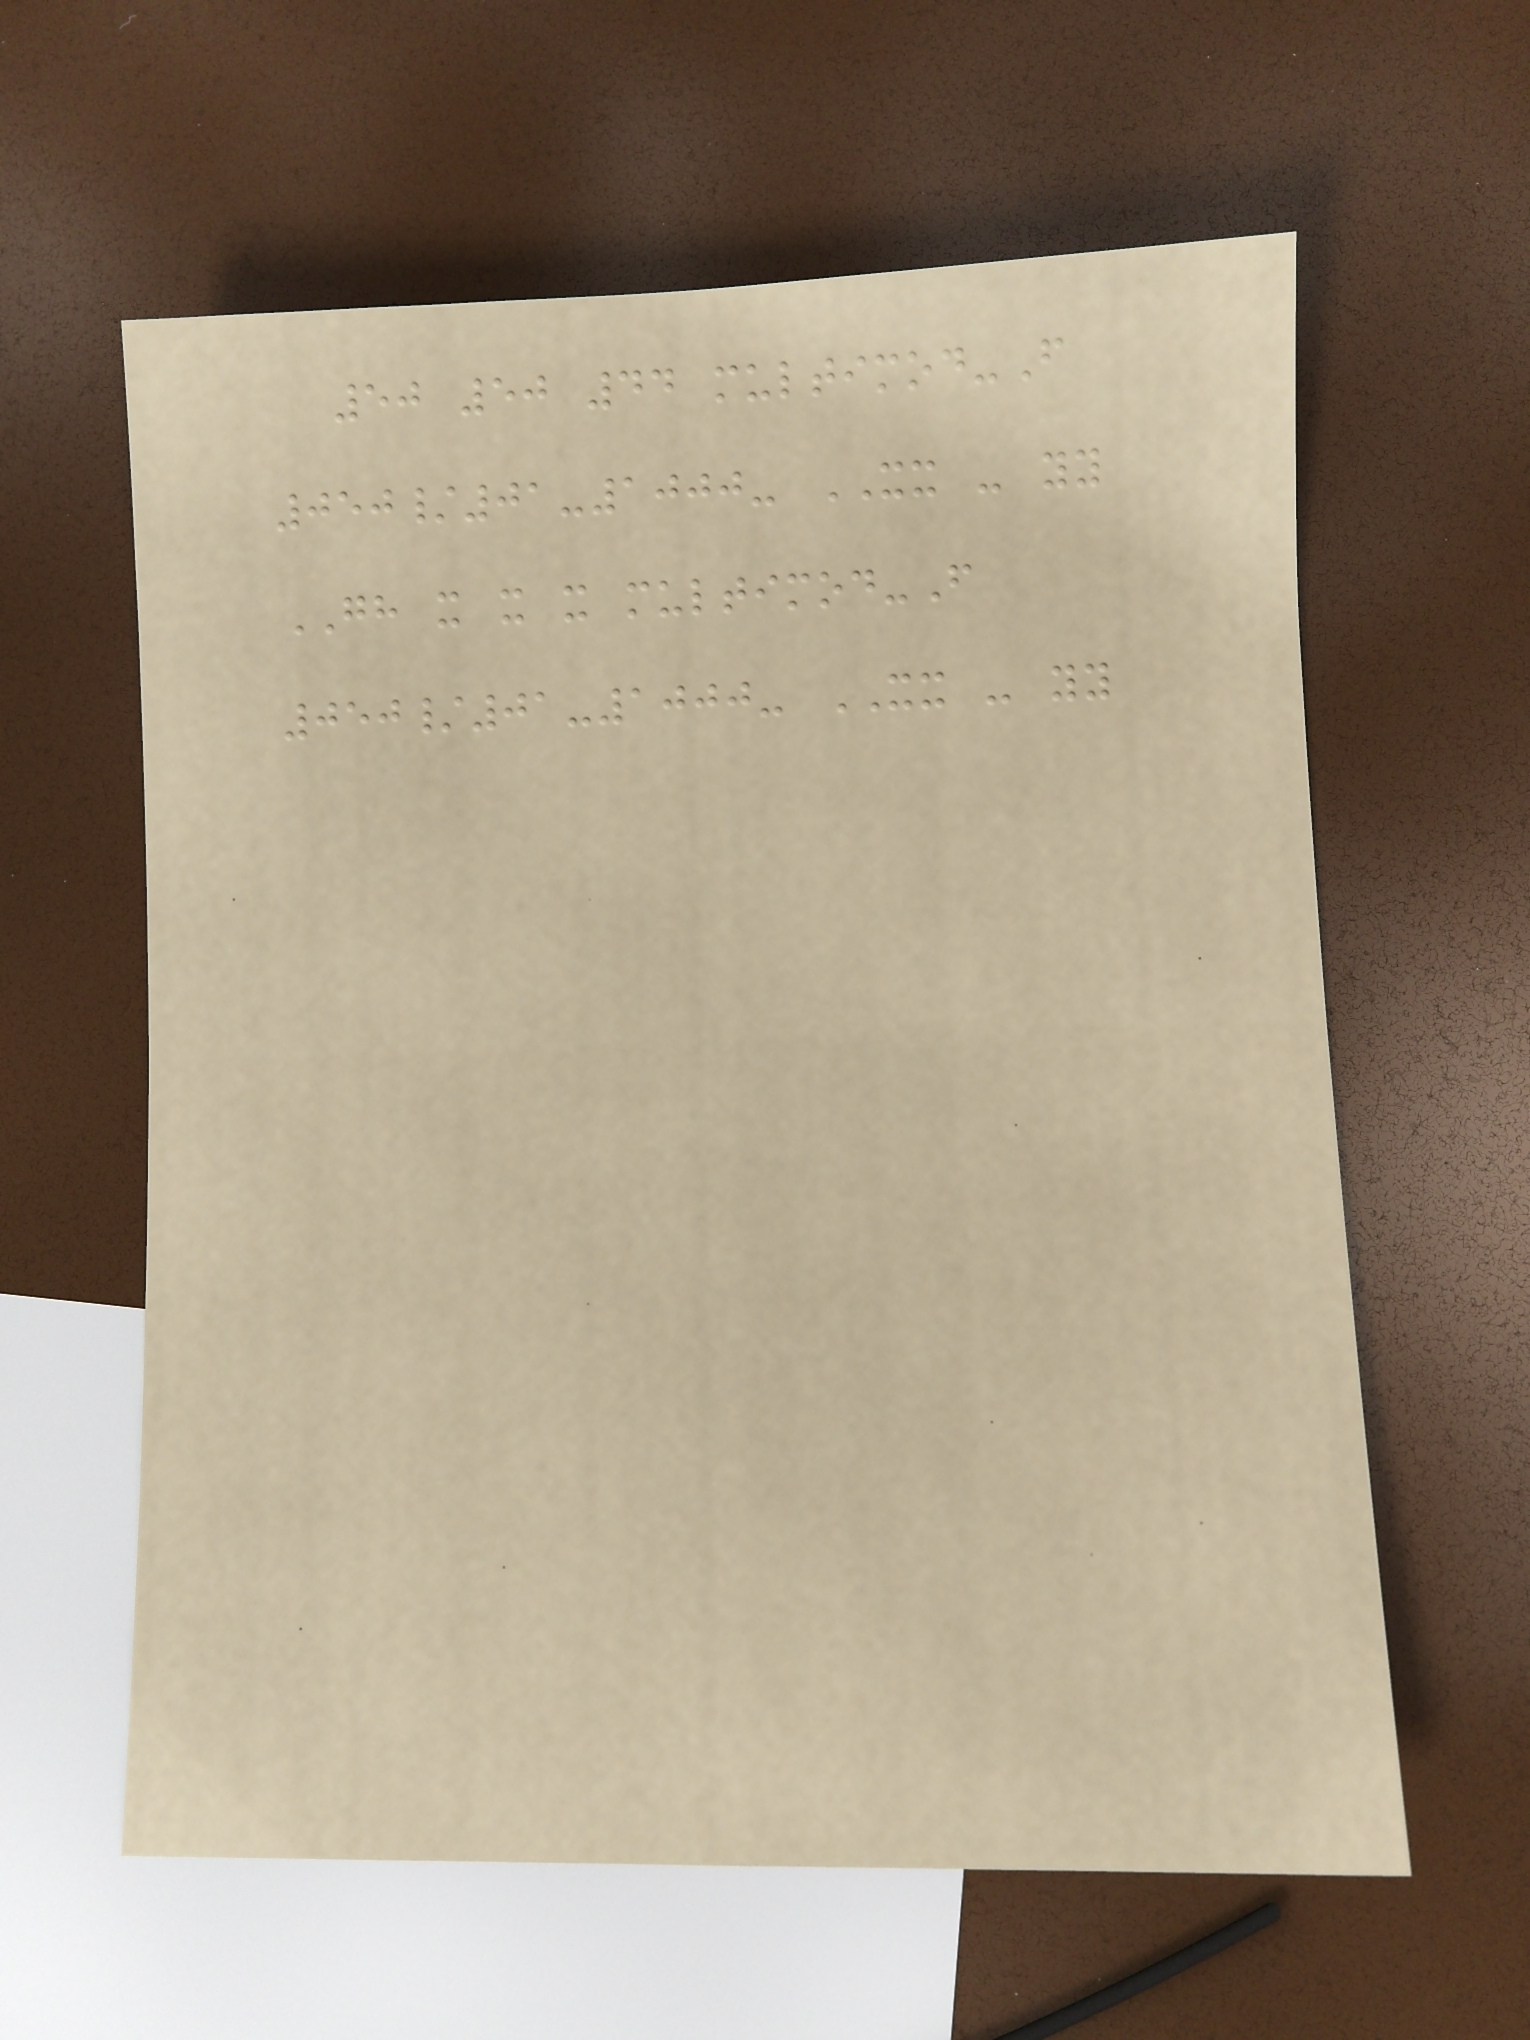50 50 44 multimod-F
050/01-1000- XX - yy
GH x x x multimod-F
050/01-1000- XX - yy
